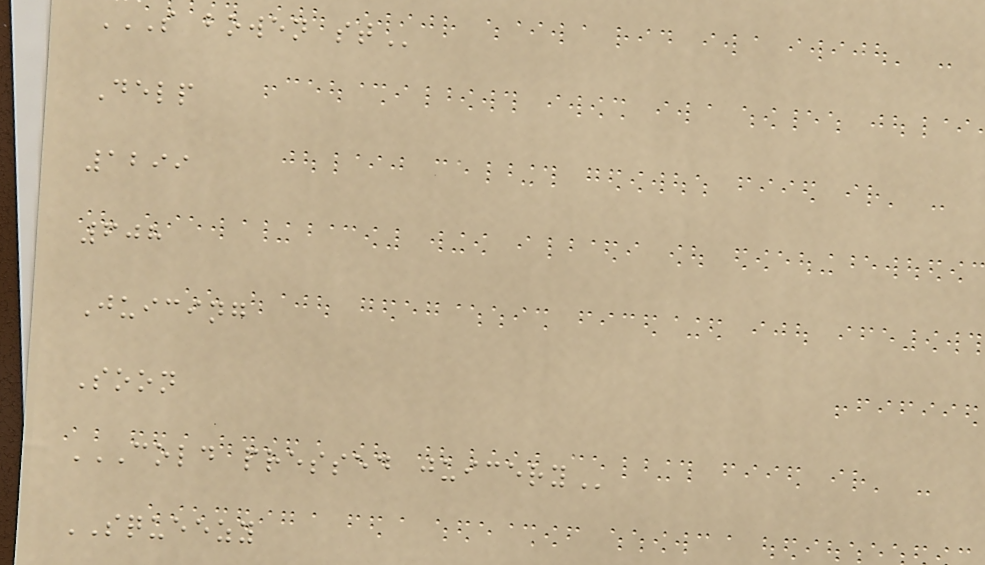S BOWEN ST
Delp
1299
608
Juicing
Soon
COLD PRESSED JUICERY
SQUEEZY
